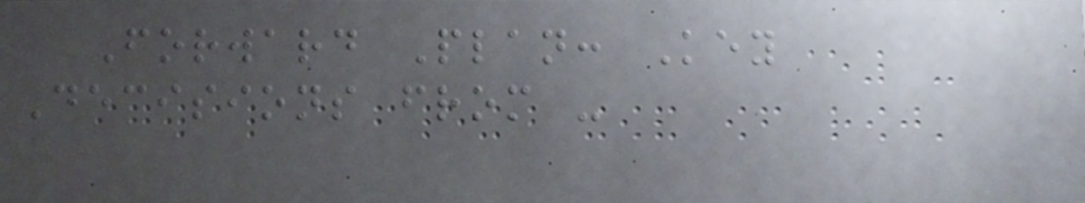Forward Plan: Key
Decisions from -
